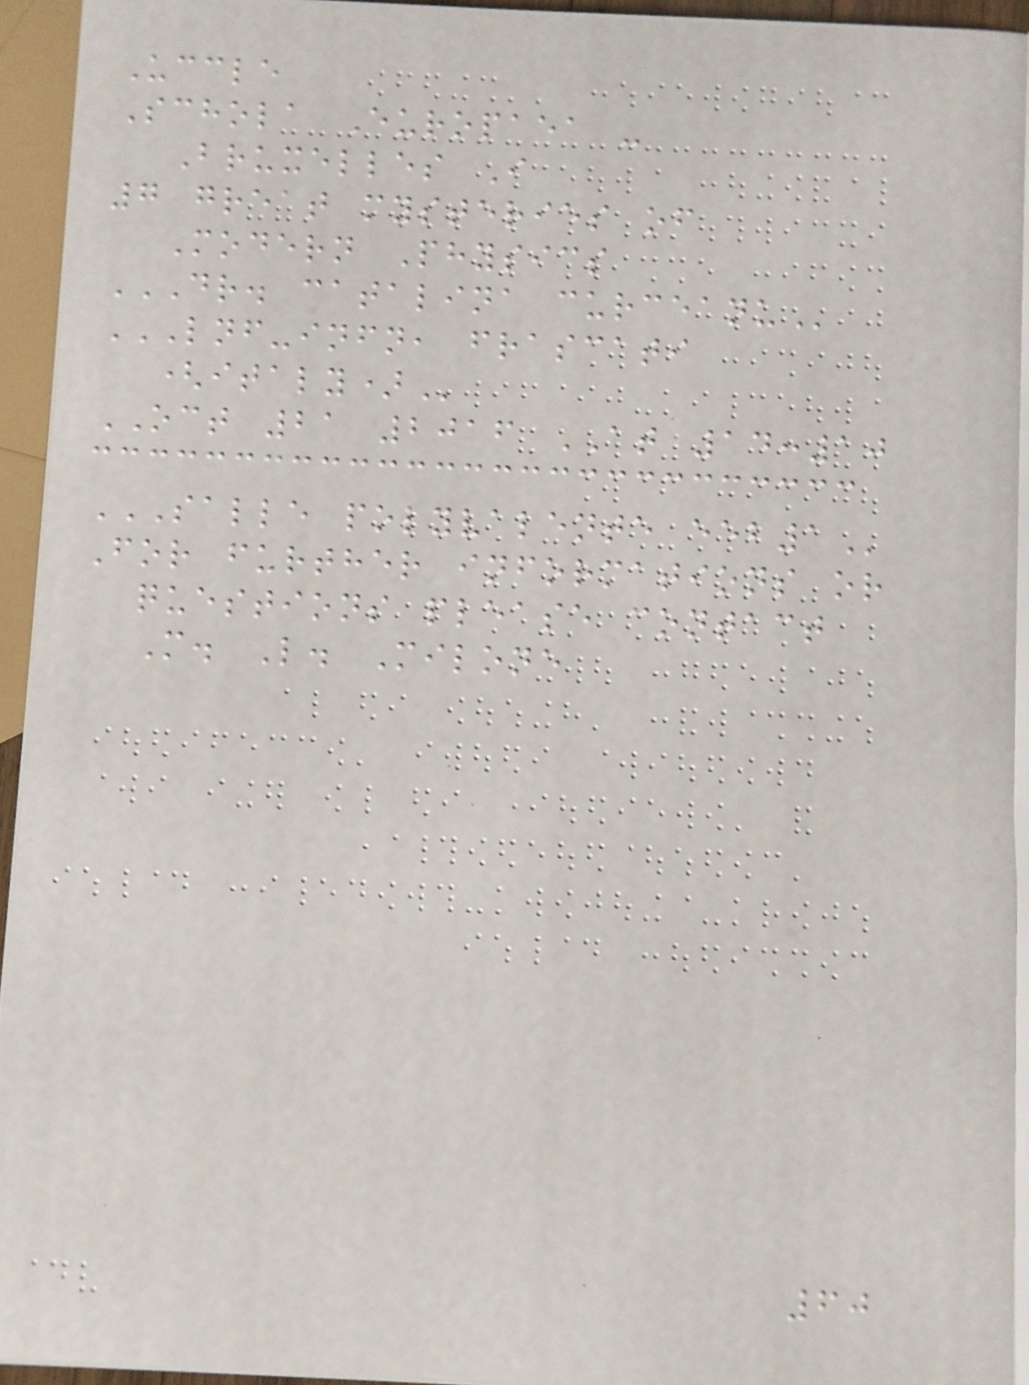Uccle
Schola Europaea -
Bruxelles I
7 great mysteries of
Modern Physics
DR. CATALINA CURCEANU
LNF-INFN, FRASCATI
(ITALY)
OCT 21 2016 AT 14:10
SALLE POLYVALENTE EEB1
For further informations or
questions please contact
M. L. Milone
60
